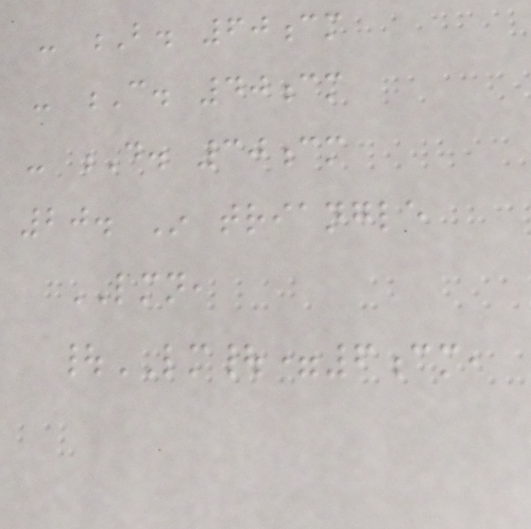- B. 60cm
- C. 40cm
- D. 30cm
20. In triangle
LMN,
|LM|=6cm,
